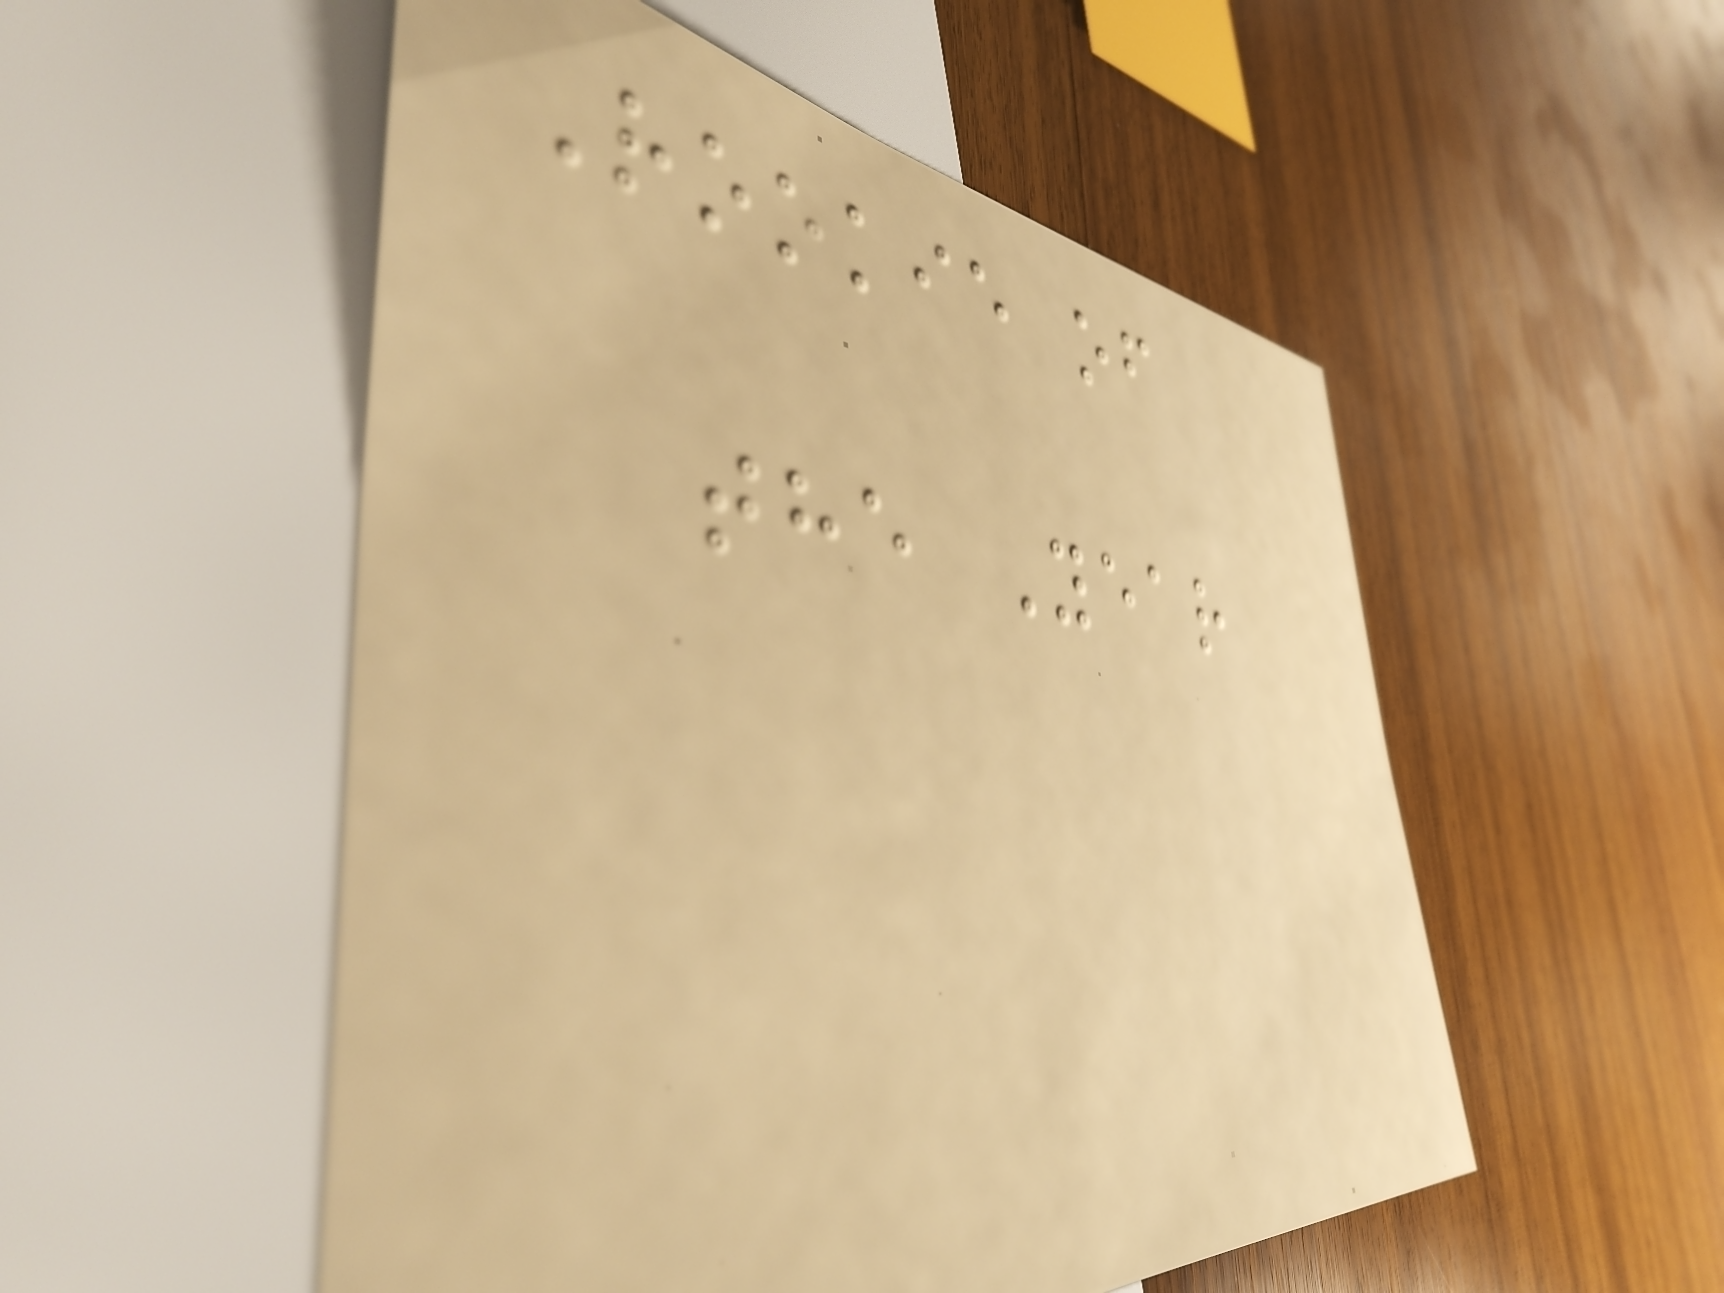Rookie of
the Year
